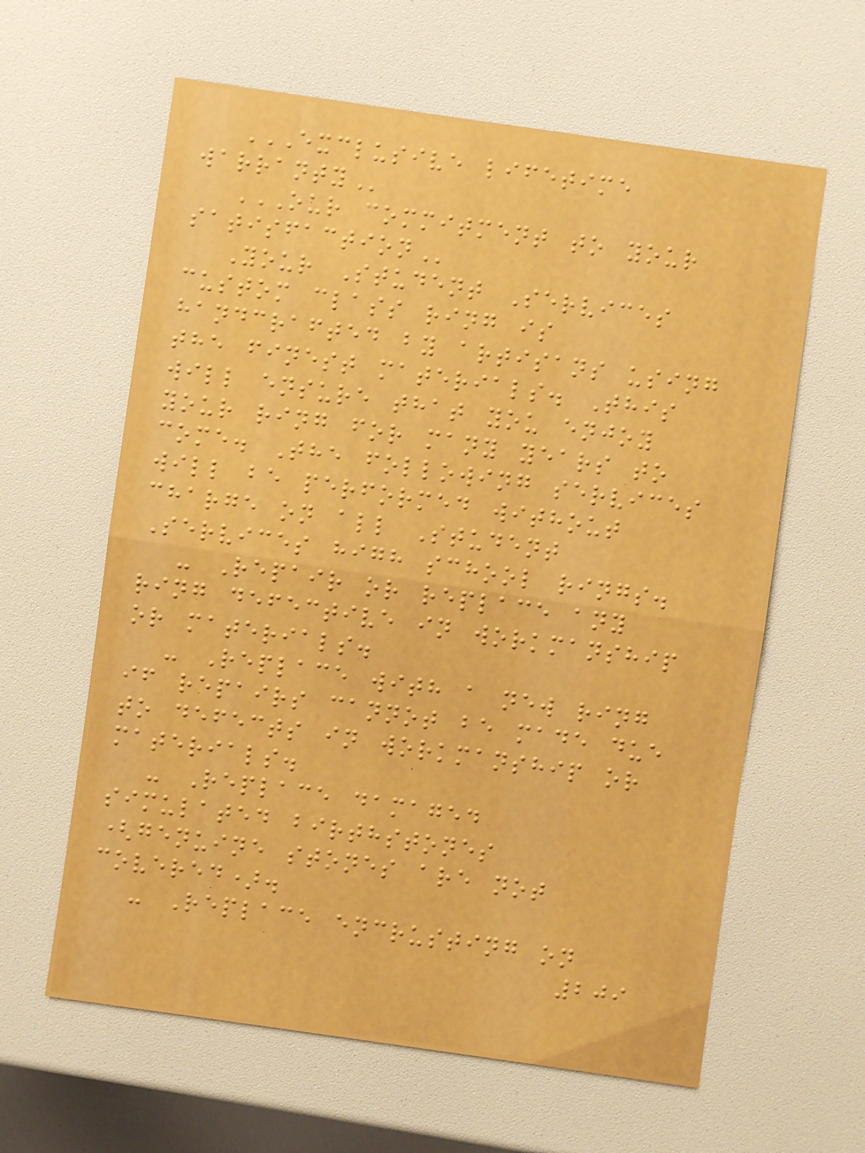EXCLUSIVE LIFETIME
WARRANTY
OUR COMMITMENT TO YOUR
SATISFACTION
Your Student Services
custom class ring is
handcrafted by artisans using
the finest materials. This
will ensure that you enjoy
your ring for many years to
come. The following services
will be performed without
charge on all Student
Services high school rings.
- Repair or replace any
ring defective in workmanship
or materials.
- Replace with a new ring
if repairs cannot be made due
to defects in workmanship or
materials.
- Replace damaged
simulated birthstones
(genuine stones are not
covered).
- Replace encrusting on
209
